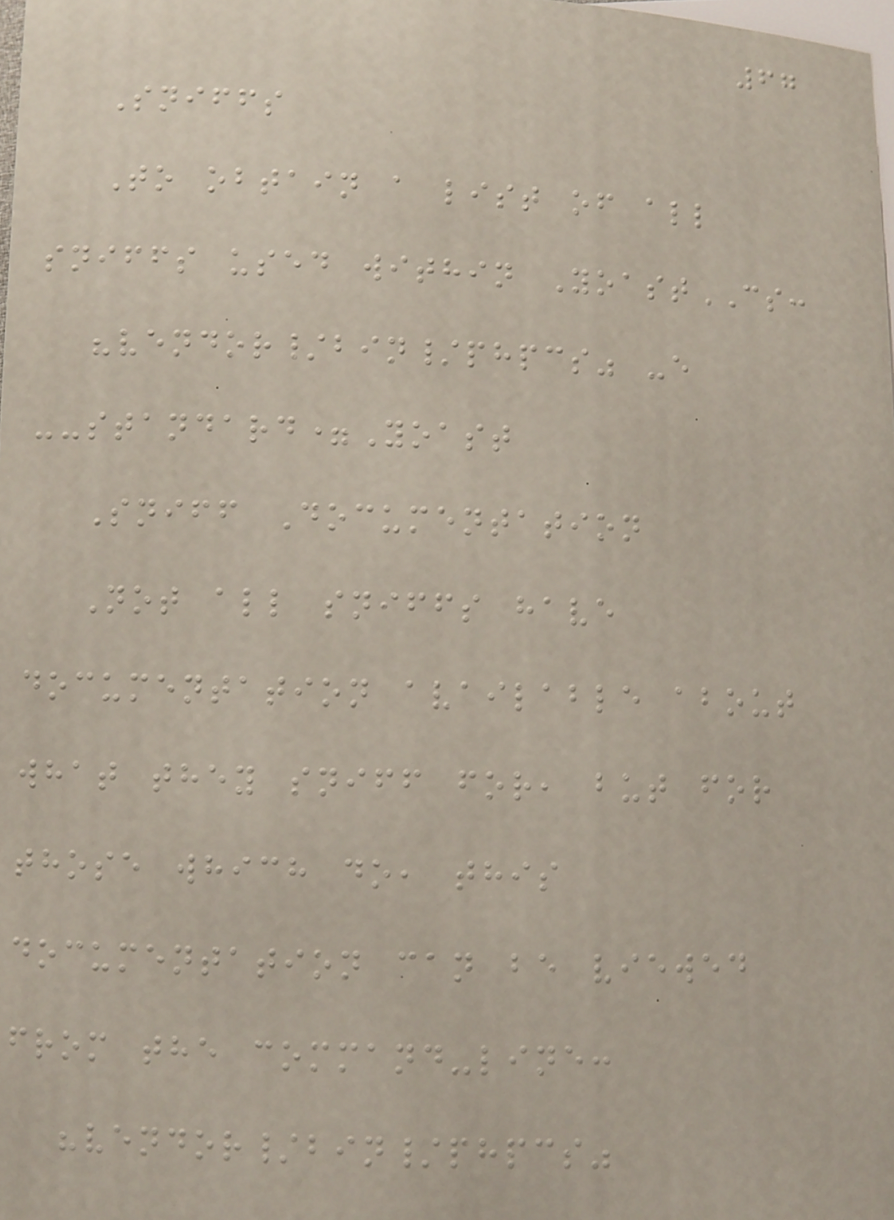67
Sniffs
To obtain a list of all
sniffs used within YoastCS:
"vendor/bin/phpcs" -e
--standard=Yoast
Sniff Documentation
Not all sniffs have
documentation available about
what they sniff for, but for
those which do, this
documentation can be viewed
from the command-line:
"vendor/bin/phpcs"
